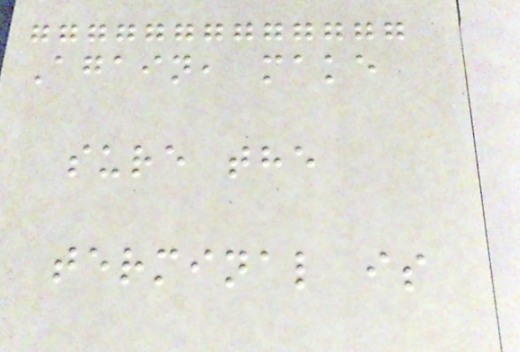Again, make
sure the
terminal is
